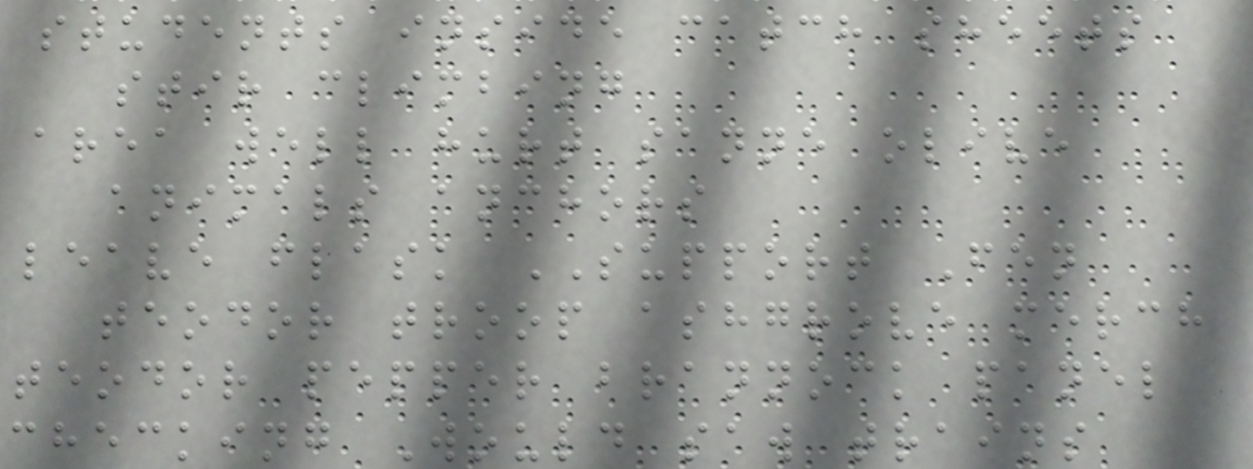students inside catch sheets
stir climbing
area well hurt sanne olive
animals anchors
leave flask SUPPORT Fen
teodor troop ashgrove merch
teodor pepper brannock panel
checking Would saw trains
